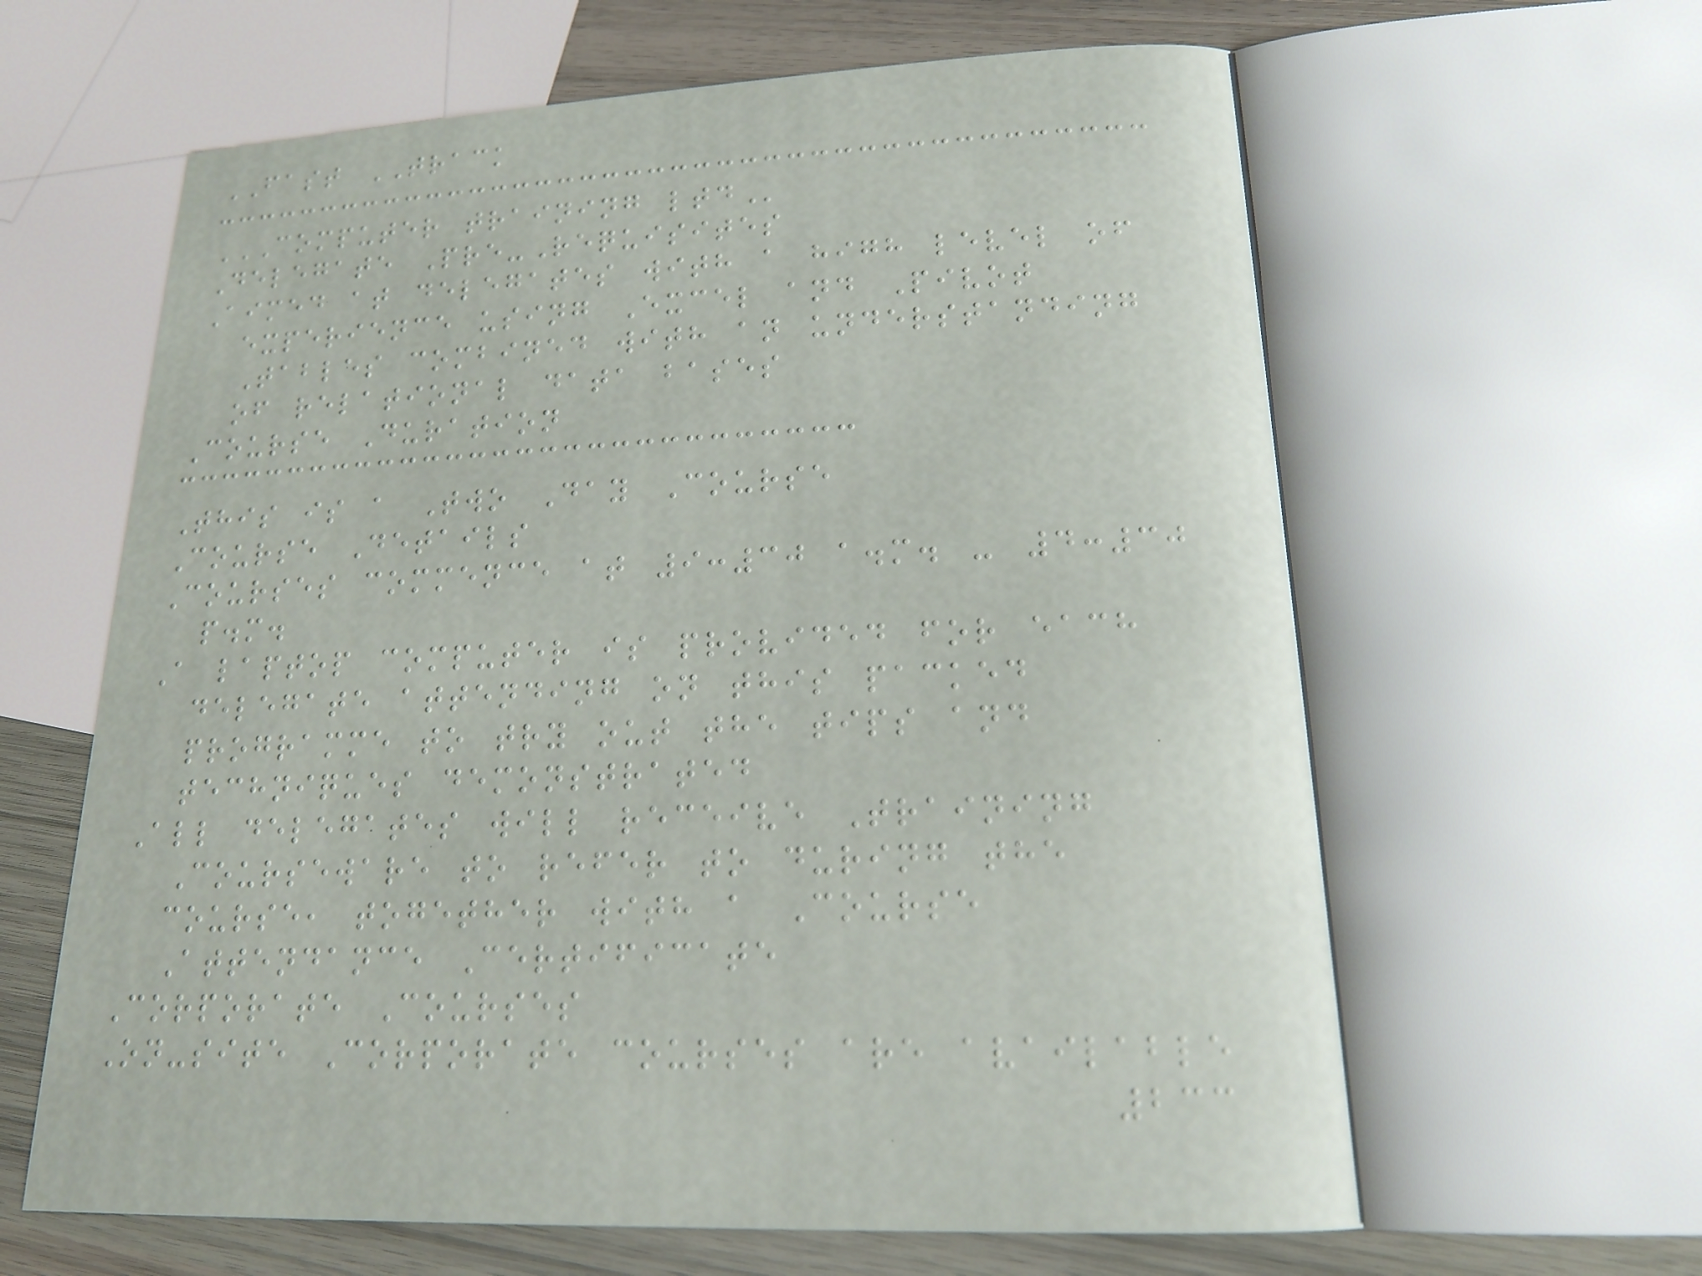FAST TRACK
COMPUTER TRAINING LTD
Delegate Pre-Requisites
Aimed at delegates with a high level of
experience using Excel and Pivot
Tables combined with an understanding
of relational data bases
Course Duration
This is a Two Day Course
Course Details
Courses commence at 9:30 a.m. - 4:30
p.m.
A laptop computer is provided for each
delegate attending on this packed
programme to try out the tips and
techniques demonstrated
All delegates will receive Training
Courseware to refer to during the
course, together with a Course
Attendance Certificate
Corporate Courses
On-site Corporate courses are available
233
